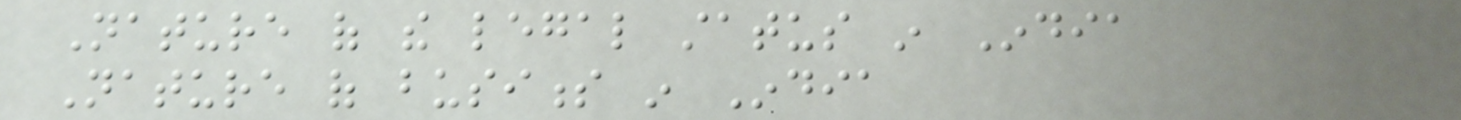Nature of the legal status in India
Nature of business in India
